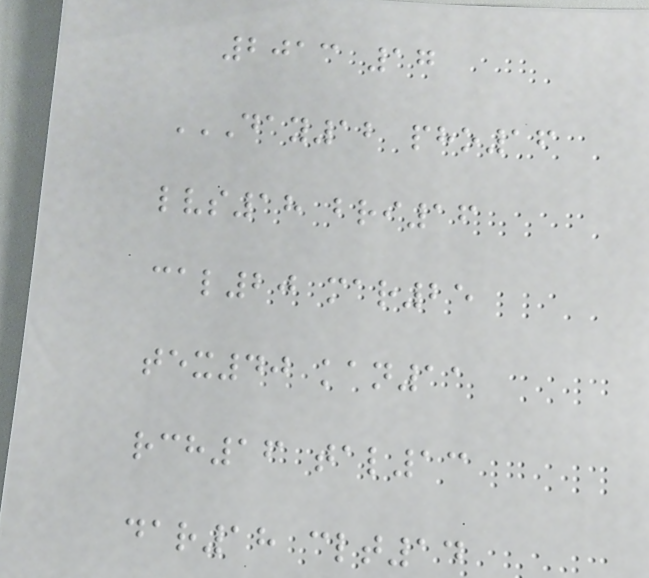2013 17
DAY12 PHO16
LVS18 BRI16
CAL20 MAR25
TEX40 KAN11
RCH16 TAL13
DAR18 CLT14
